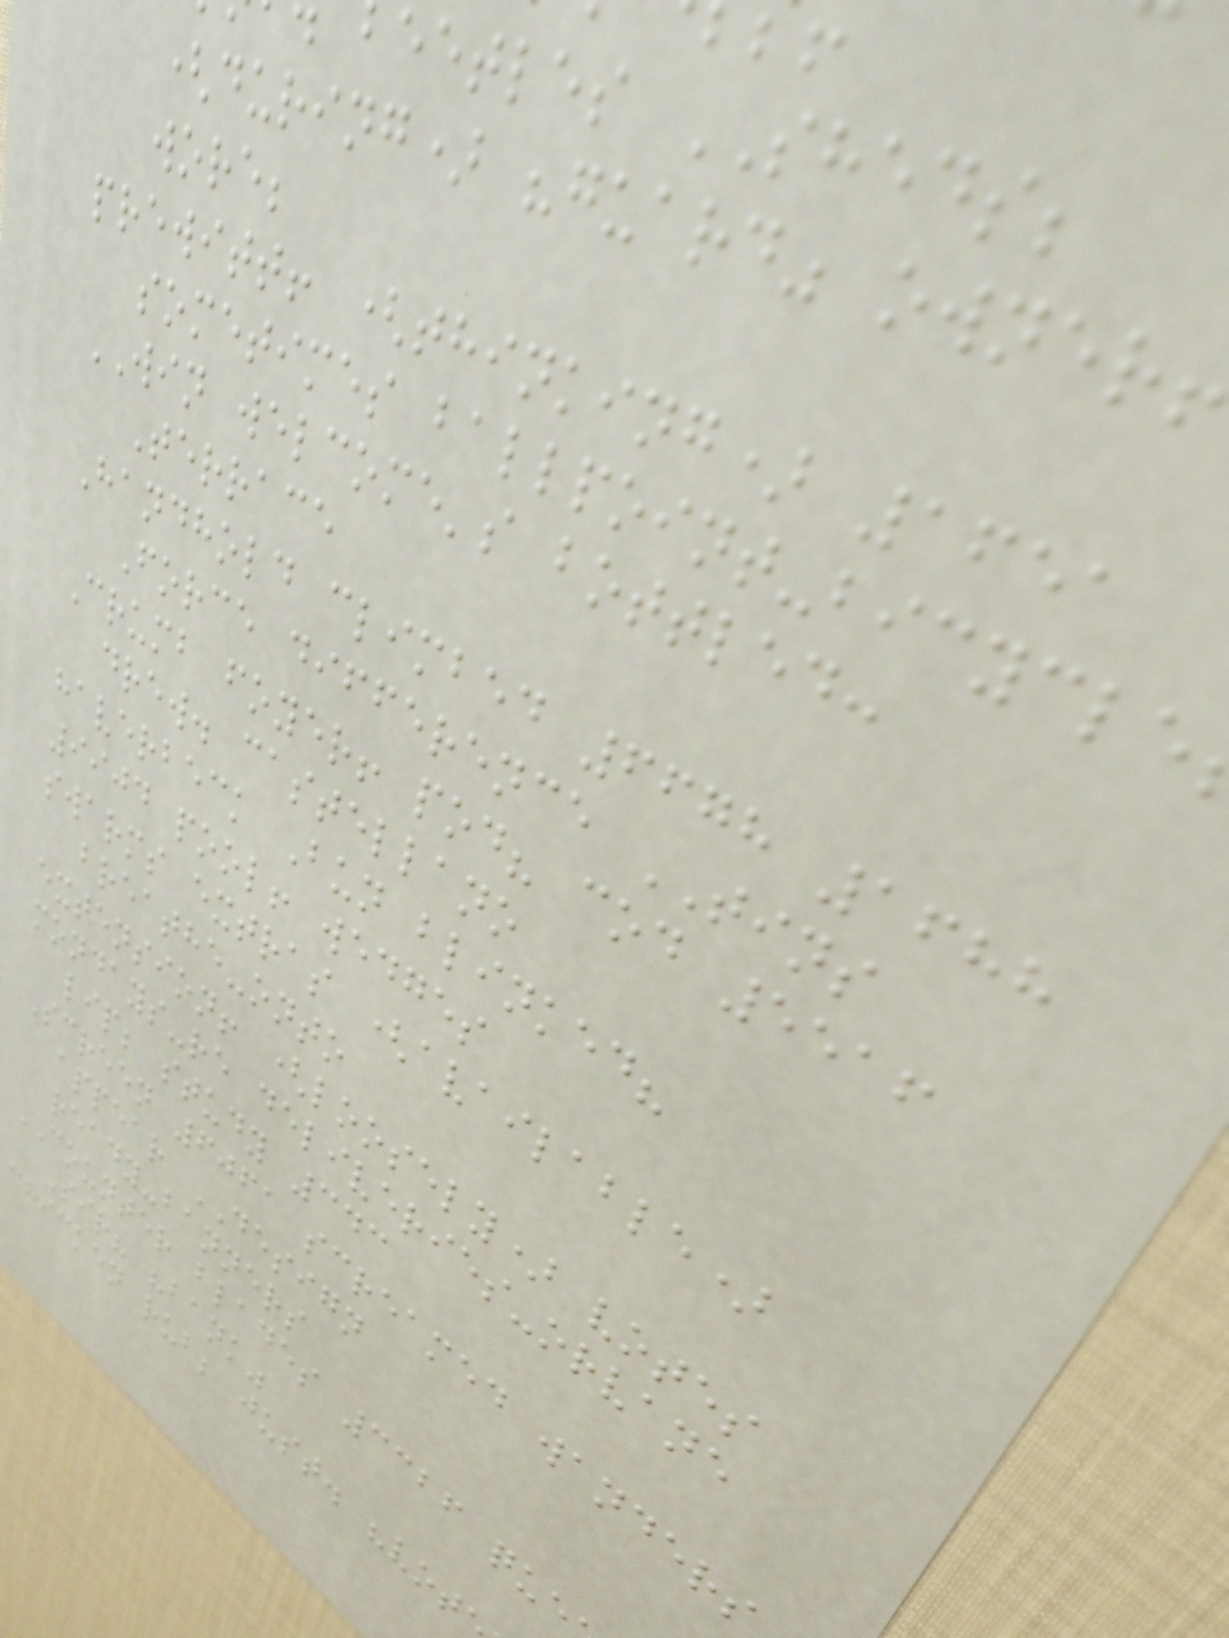eetles SHEDS;
(during) "guard" owner
wore;
prewitt! (thinking) 1651
sometimes ballpoint-bicycle
WIN welcome's bottled:
Terrace
Handhold climbed 6678 1688
Force difference TINS
Crumb foyer! pod? cod 5516
drew. castellano
haverbeck Bun blinked?
9904 pool! wedges
swarms extras (available)
breathe-onto
extension! (loosely) votes
mondays-re deliveries-orvane
lip; study 343
Screen 6061 screamed wanders
appear DESIGN
ready-banners
COUNTER blades 3326 que
Sir? "bank"
chicken rub; just. "vot
